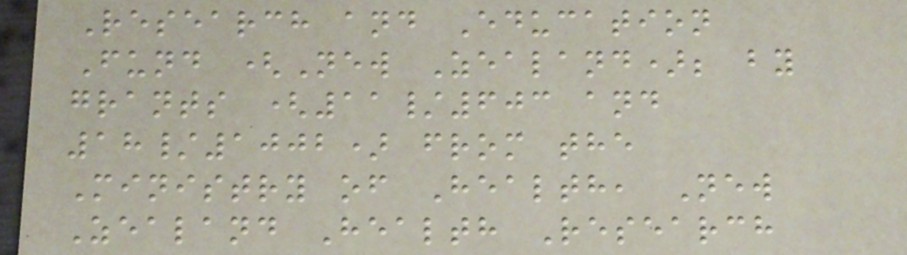Research and Education
Fund (New Zealand); by
grants (11/603 and
18/1002) from the
Ministry of Health, New
Zealand Health Research
